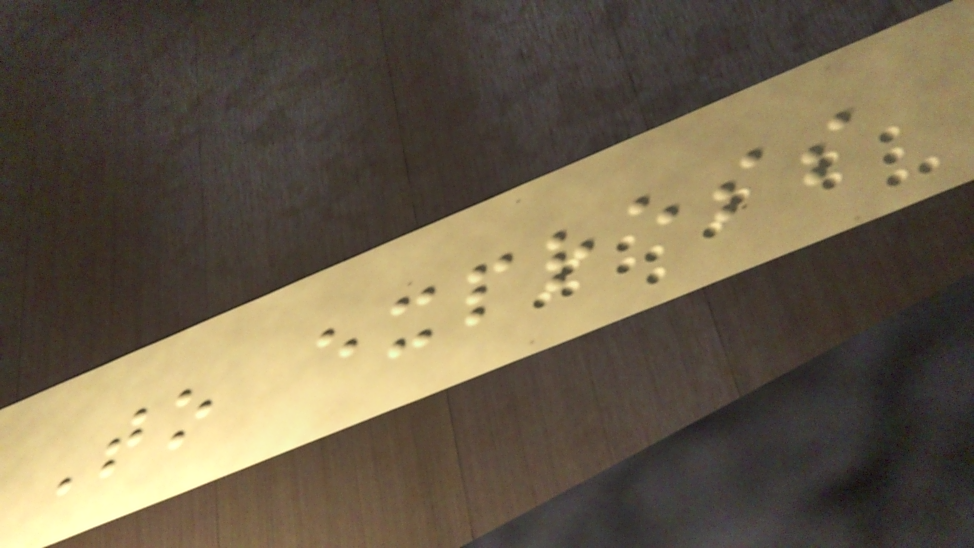To express
